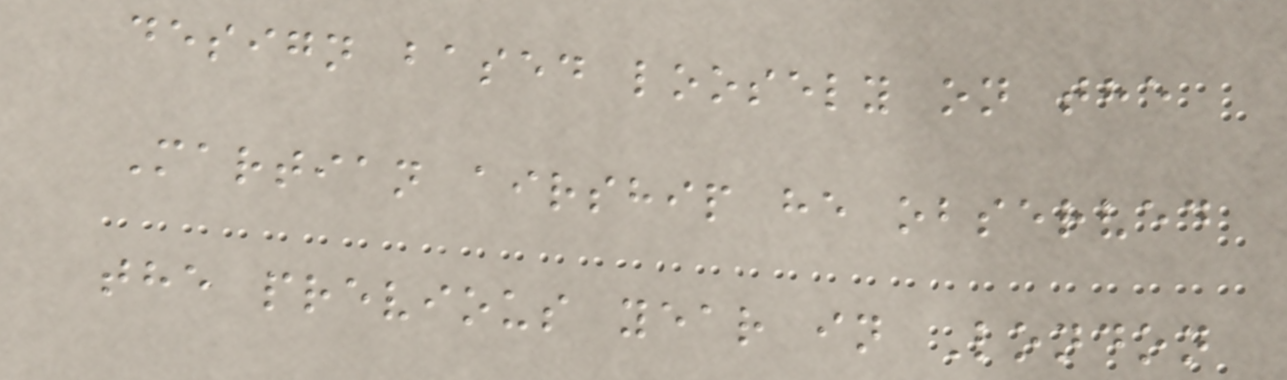design based loosely on the
Martian airship he observed
the previous year in London
